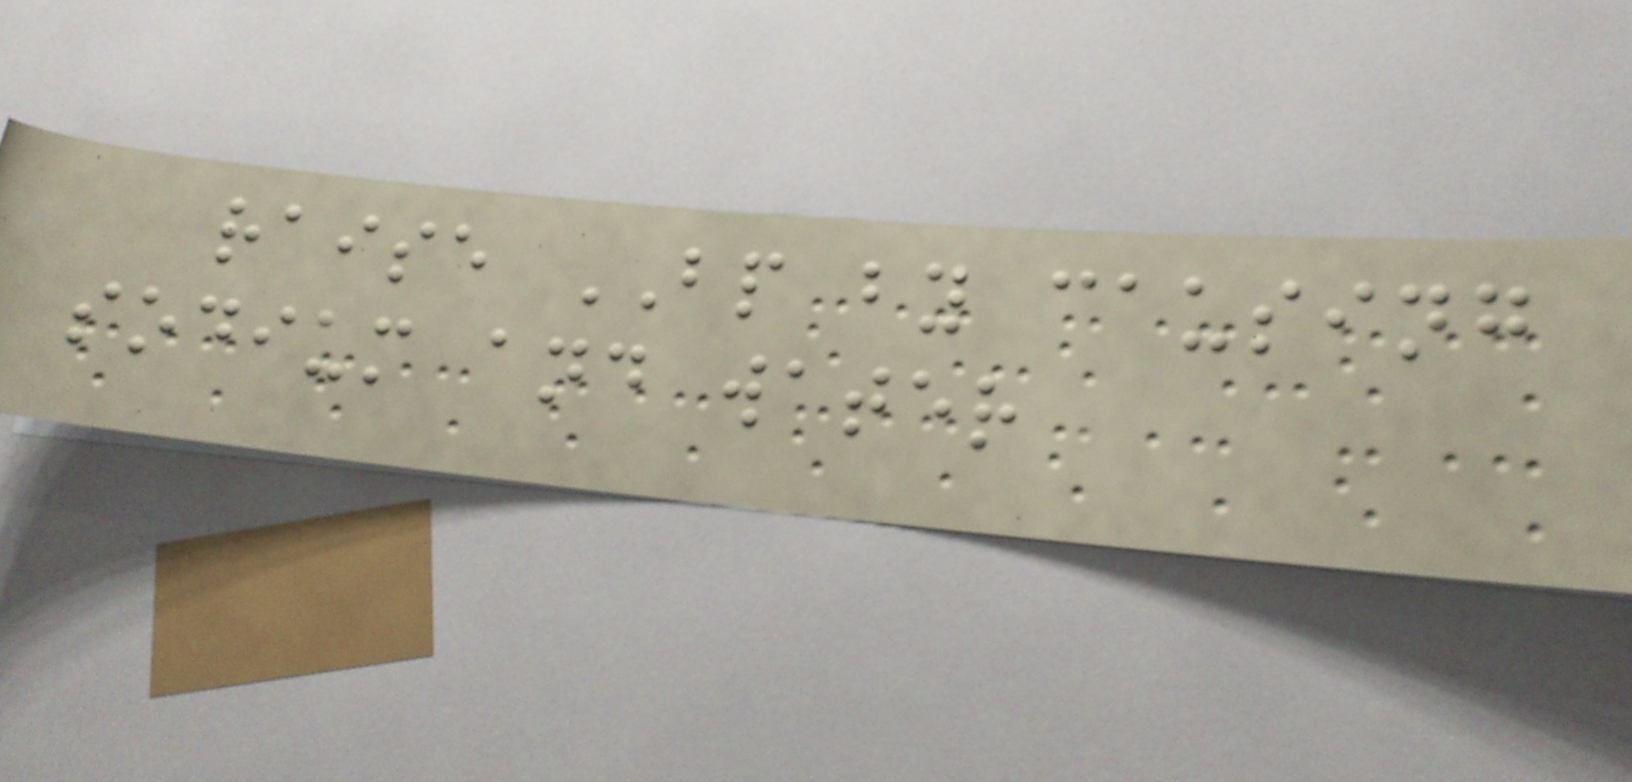raise BP by causing
sodium and water
